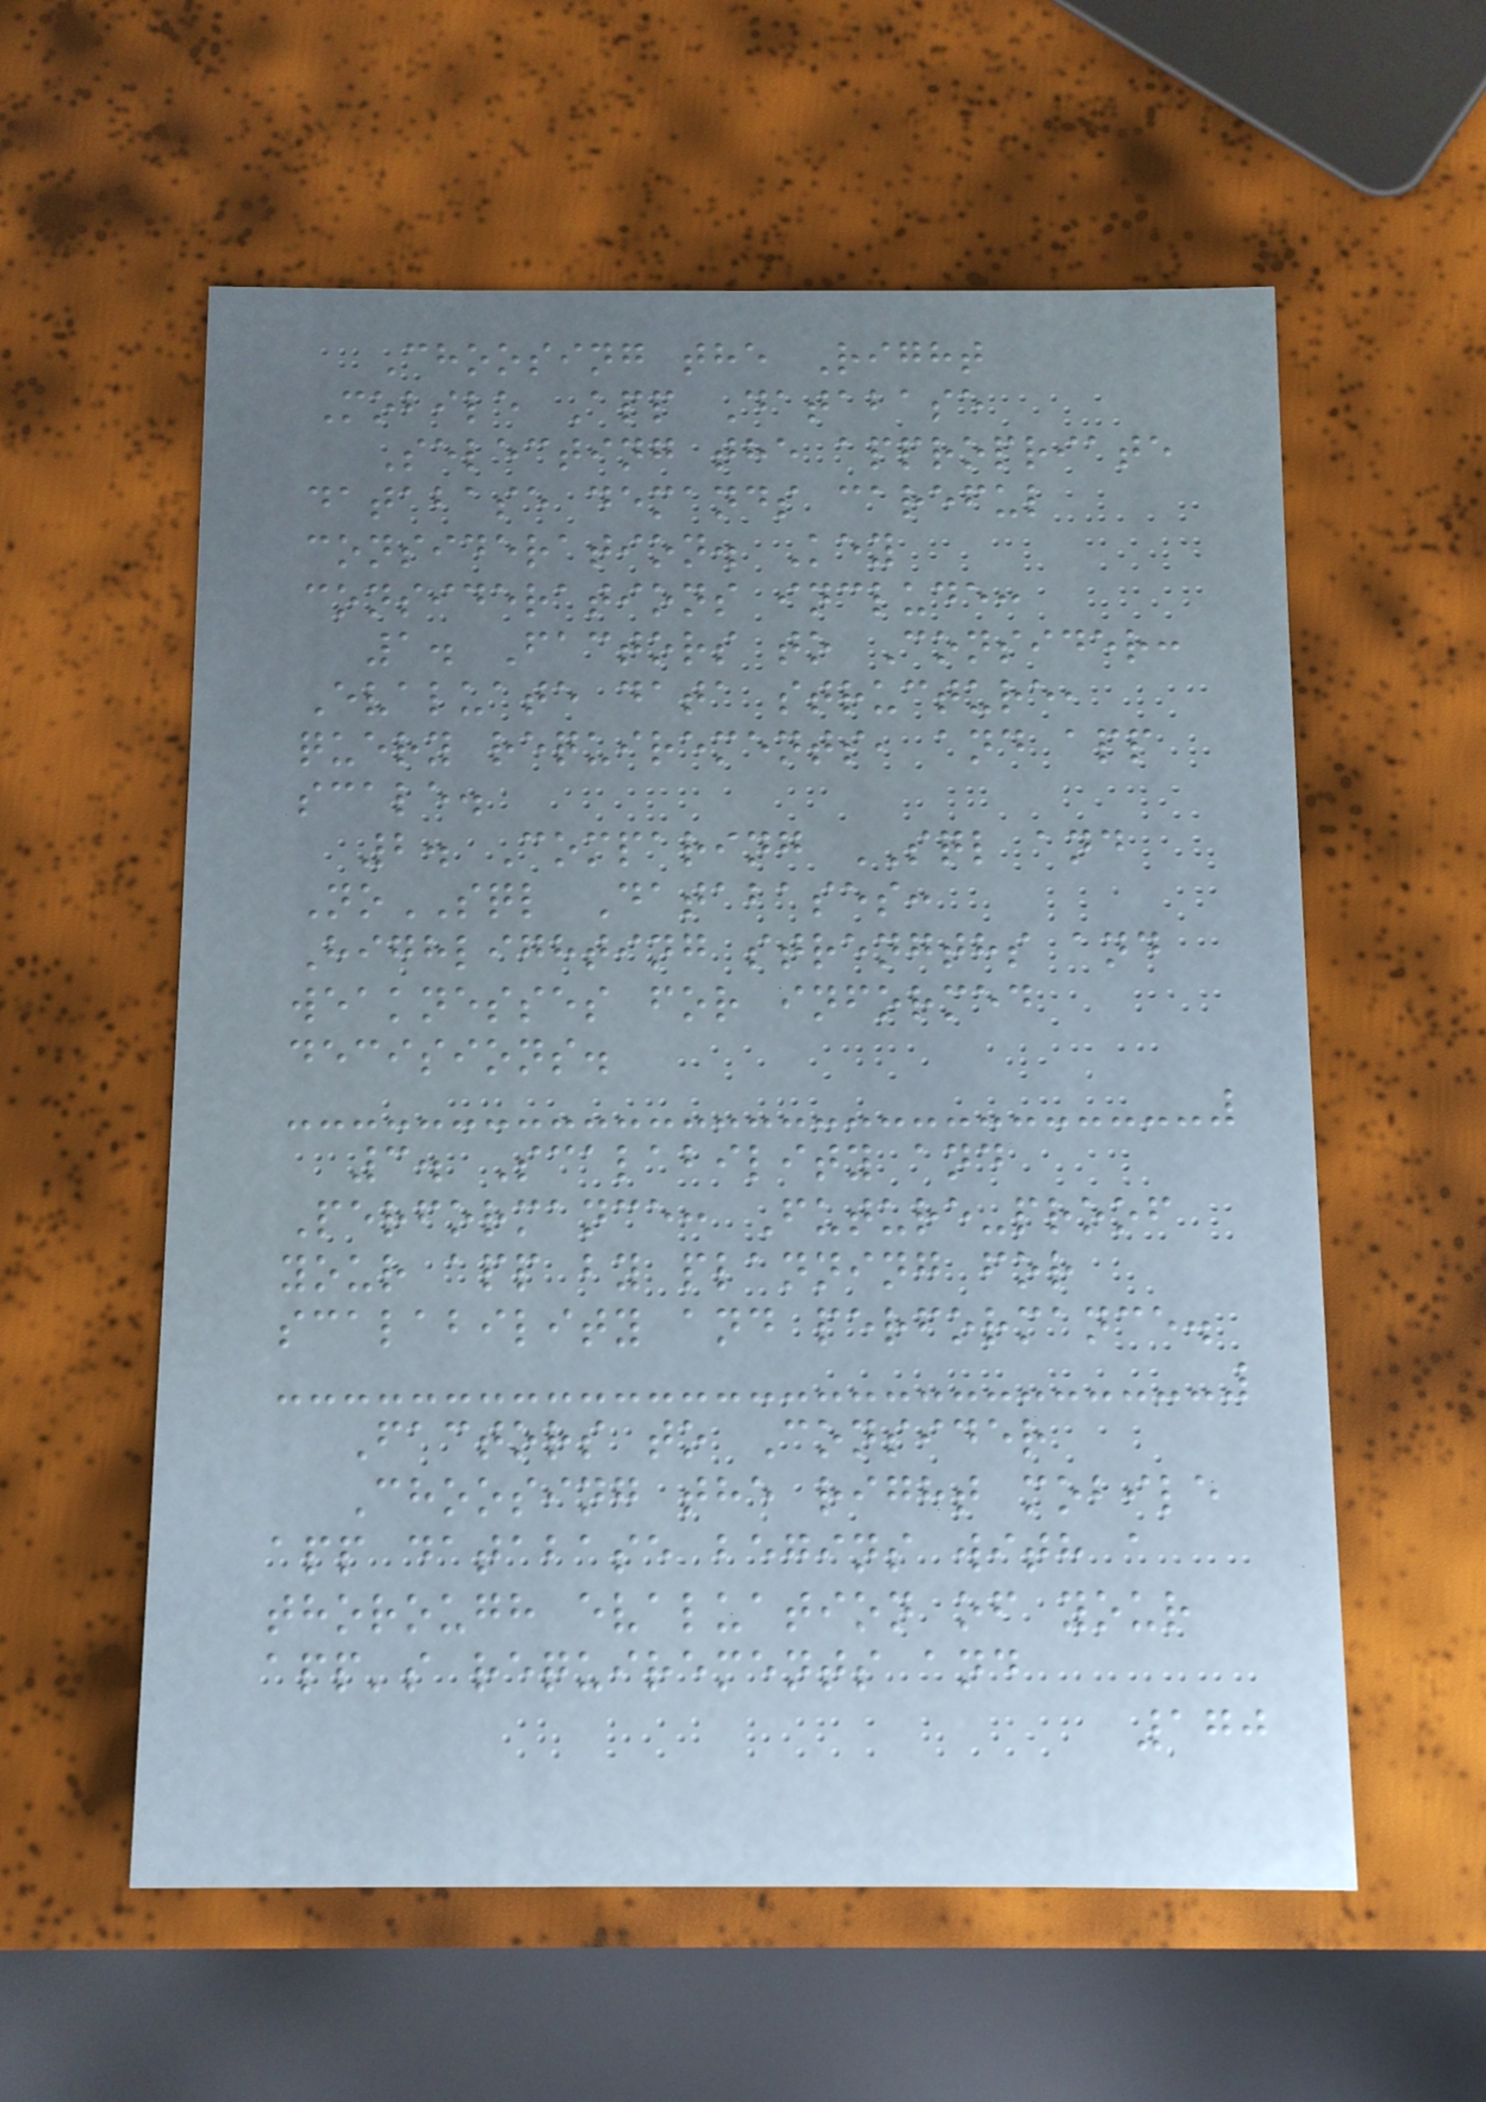Choosing the Right
Mobile App Database
Selecting the appropriate
database demands careful
consideration. Key
considerations include:
1. Factors to Consider:
Evaluate data structure,
query requirements, and app
scale.
2. Comparing SQL and
NoSQL Databases:
Highlighting strengths and
weaknesses for informed
decisions.
3. Scalability and
Performance: Future-proof
your app by planning for
scalability and performance.
Factors to Consider
Choosing the right mobile
app database begins with a
thorough evaluation of your
app's requirements and
170
